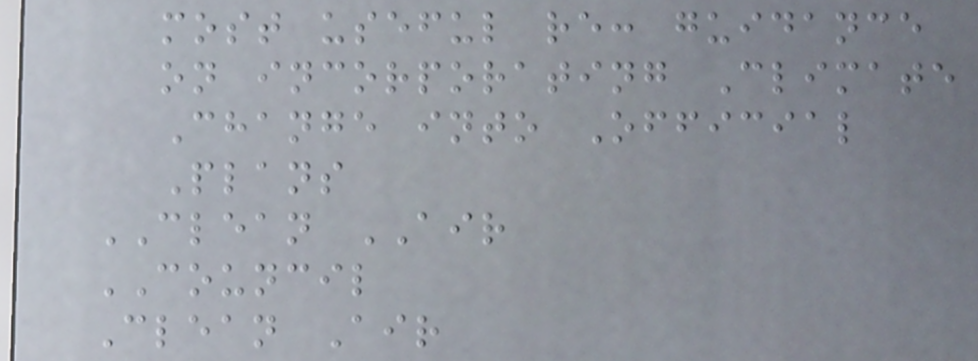most useful re: guidance
on incorporating Climate
Change into Official
Plans
CLEAN AIR
COUNCIL
Clean Air
